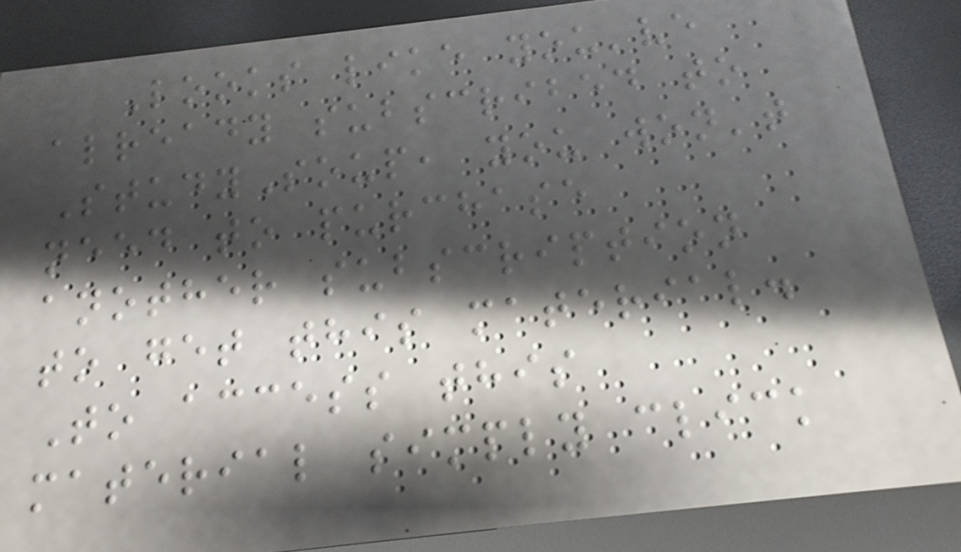Looks like you've
already subscribed to
StudySoup, you won't
need to purchase
another subscription
to get this material.
To access this
material simply click
